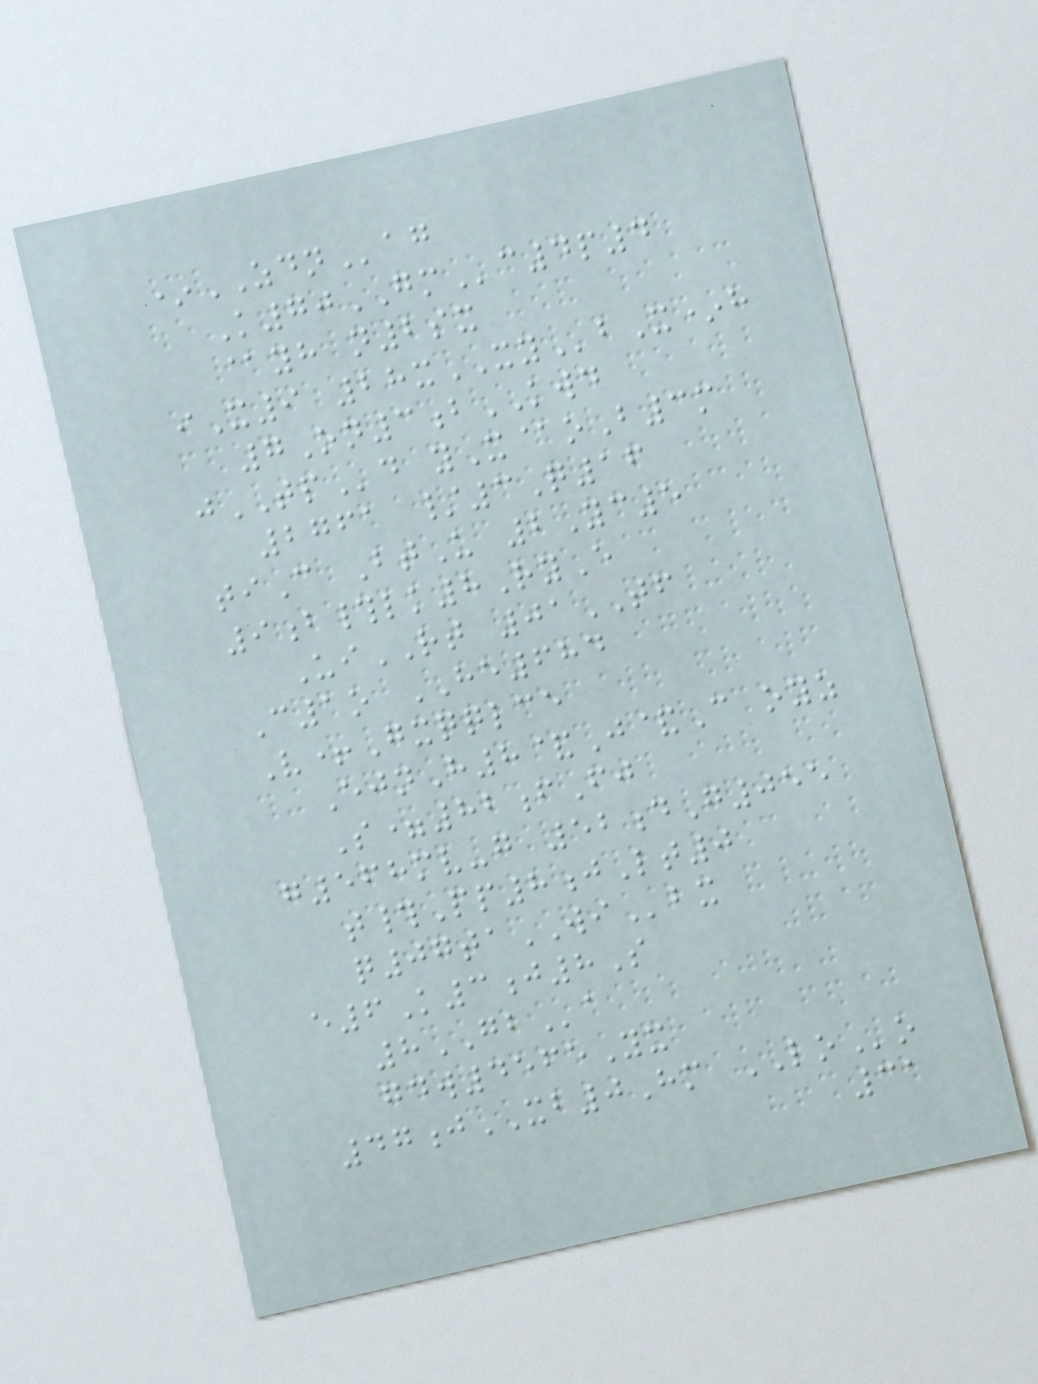*ZDNag
K70GMc4p4
@yh n2sx
iX9 28xXYbX*h
7On3bKWD
jTPd yX@oB3m
2761 /3Q16
tiC BtU 2Yc5
9b#lk8RyE
UiRT 01TF
C1o HE684
V+Gxqqlce
EjnH8&J&C oyz
S=82fFj
g568mv-g 52dG055
t#Pp8jLt0
q07taWIbx
e6K3j8S
8GBa
gdw4565Yx
47jXB0Hm LOo
31
